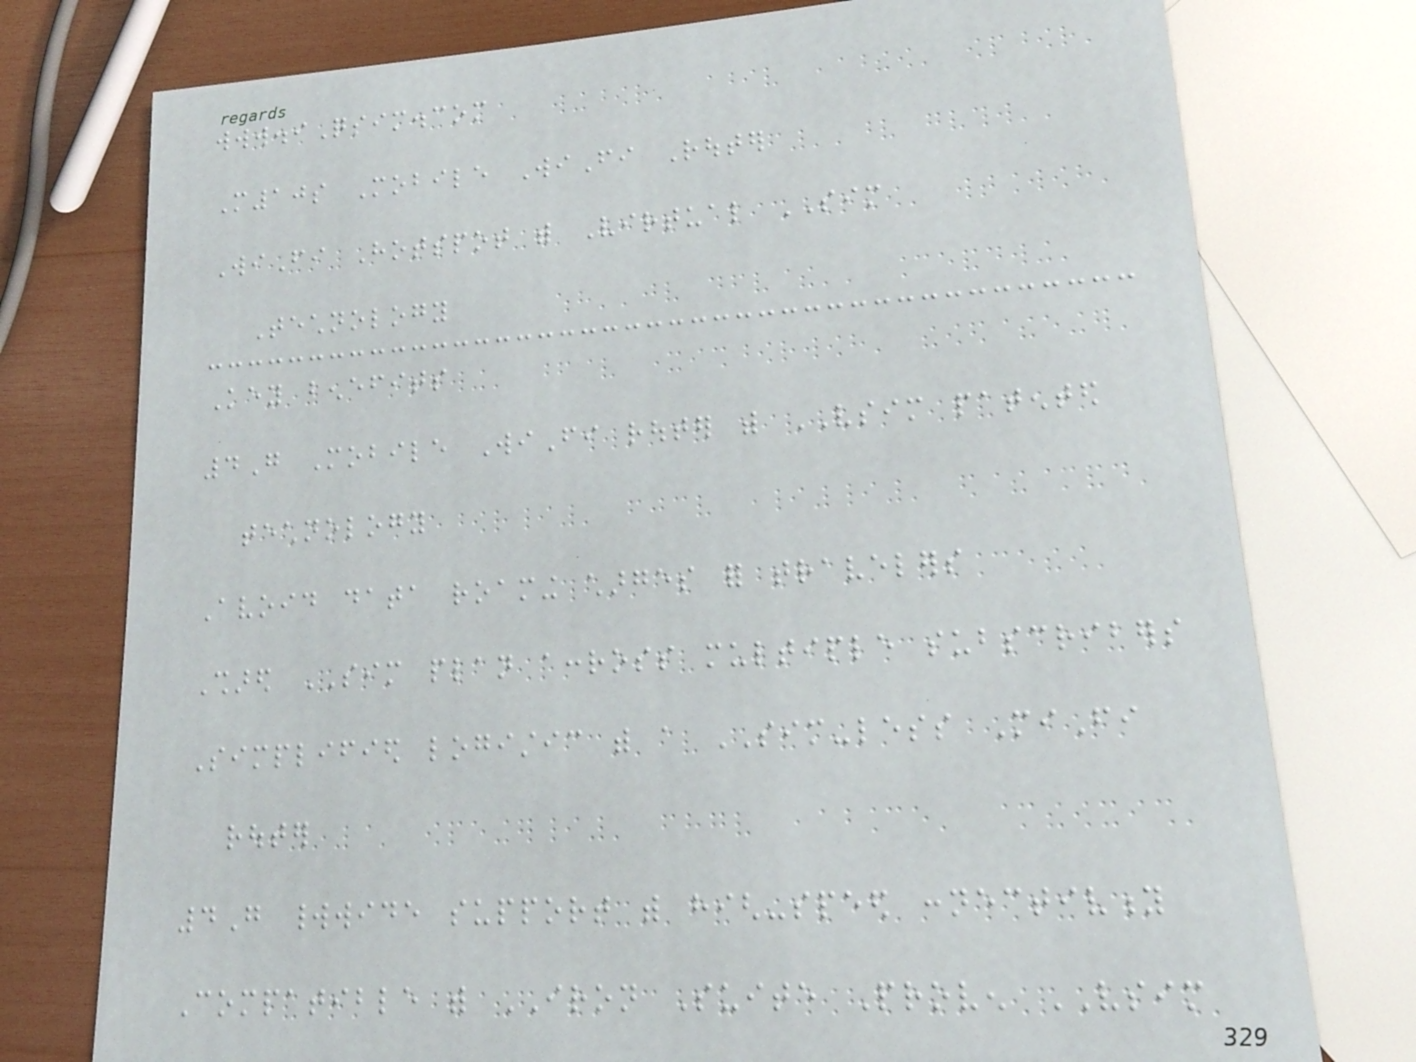www.iQsim.com
M10s Mobile WiFi Router
WiFi Hotspot with Virtual SIM
Technology
Key benefits
4G Mobile WiFi router with VSIM patented
technology
Avoid data roaming charges for travelers
Shared SIM plan accross multiple subscribers
Simplified logistic with a SIM-less MiFi
router
4G worldwide support with high-speed connectivity
Compatible with IRON Suite Proven VSIM
